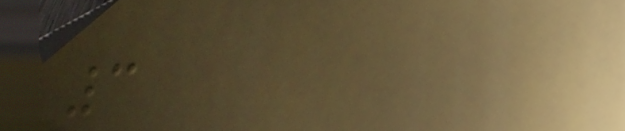3
